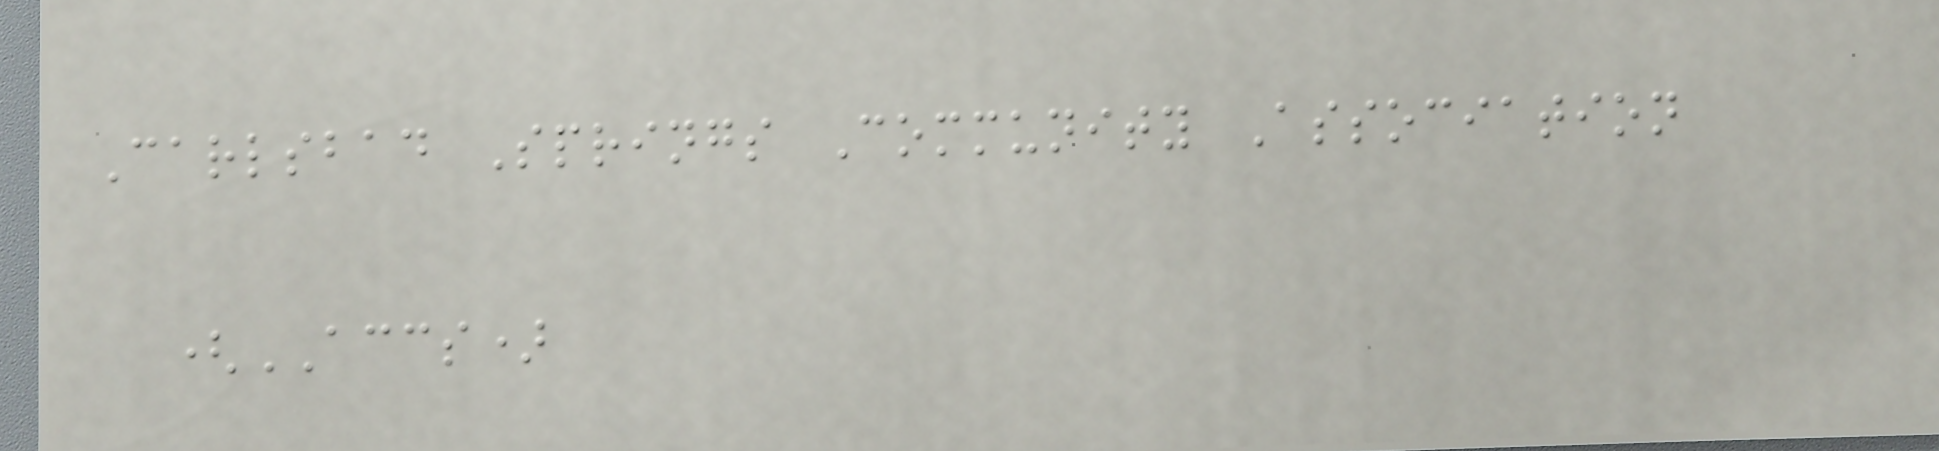Carlsbad Springs Community Association
(ACCS)
